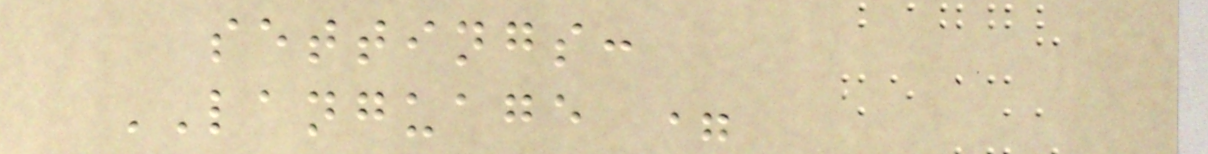settings:
LANGUAGE =
